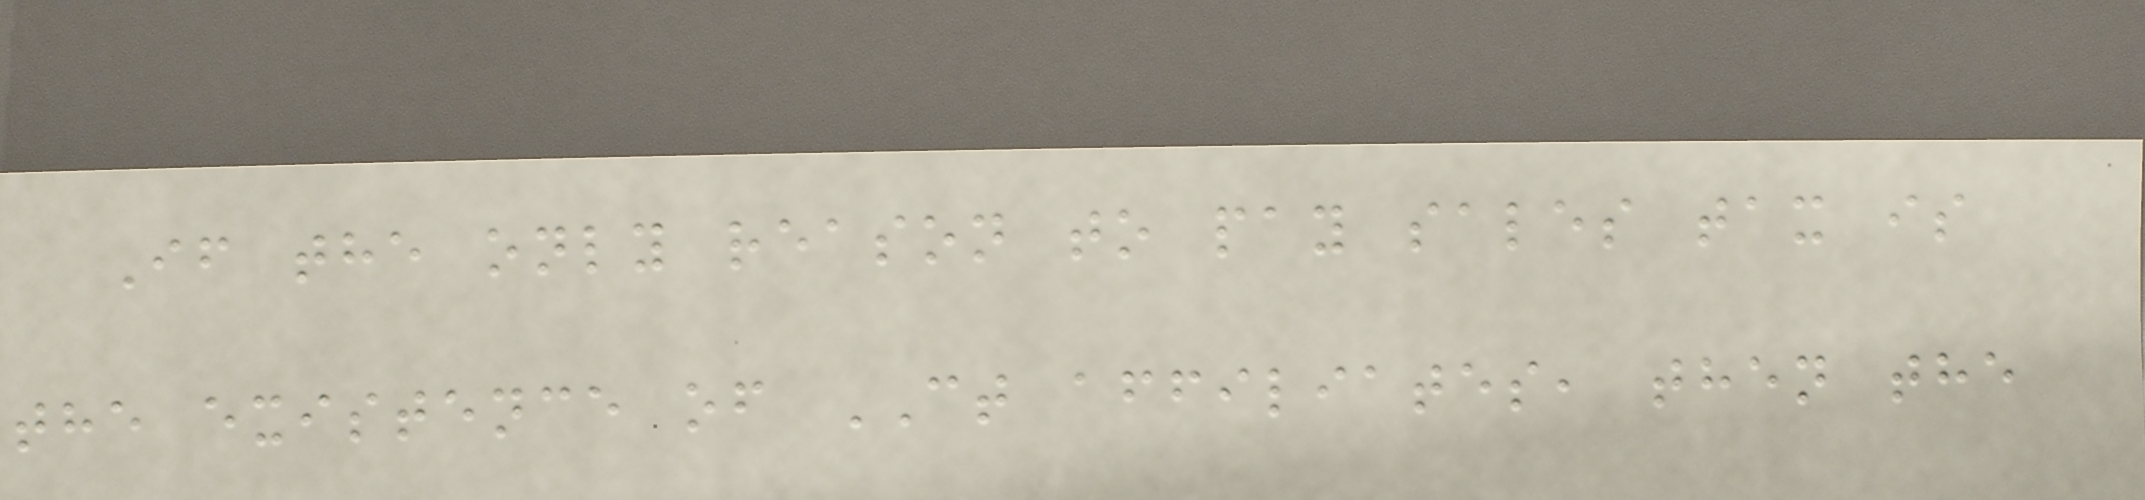If the only reason to pay sales tax is
the existence of CT affiliates, then the
